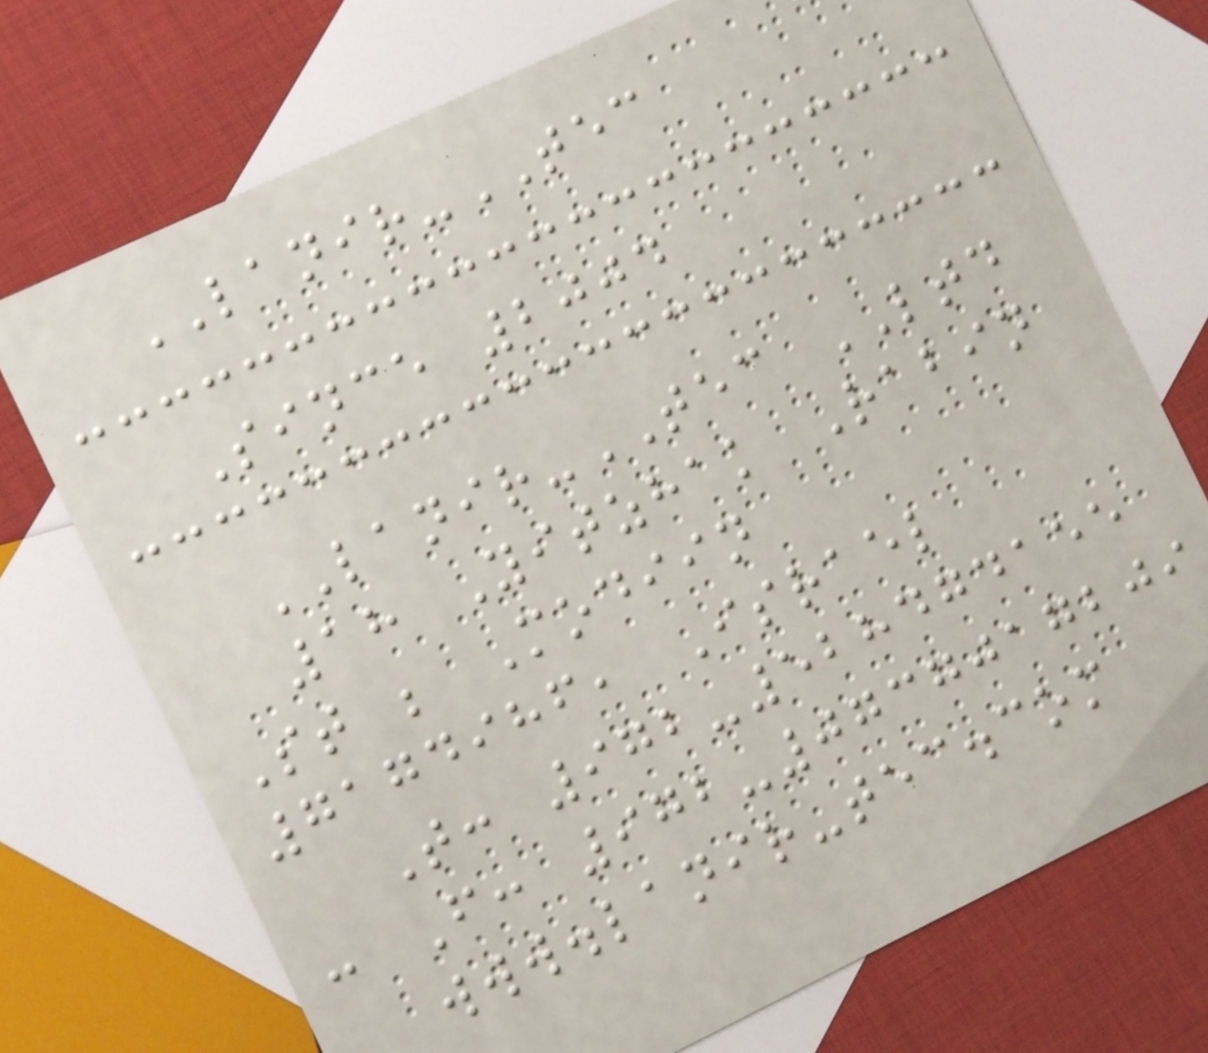LANIR-TEC
Since 2004
LANIR-TEC LTD
18 Yitzhak Rabin
St ; Modiin
7174986, Israel
T: 972-528474155
: F: 972-0737017209
www.lanir-tec.com
